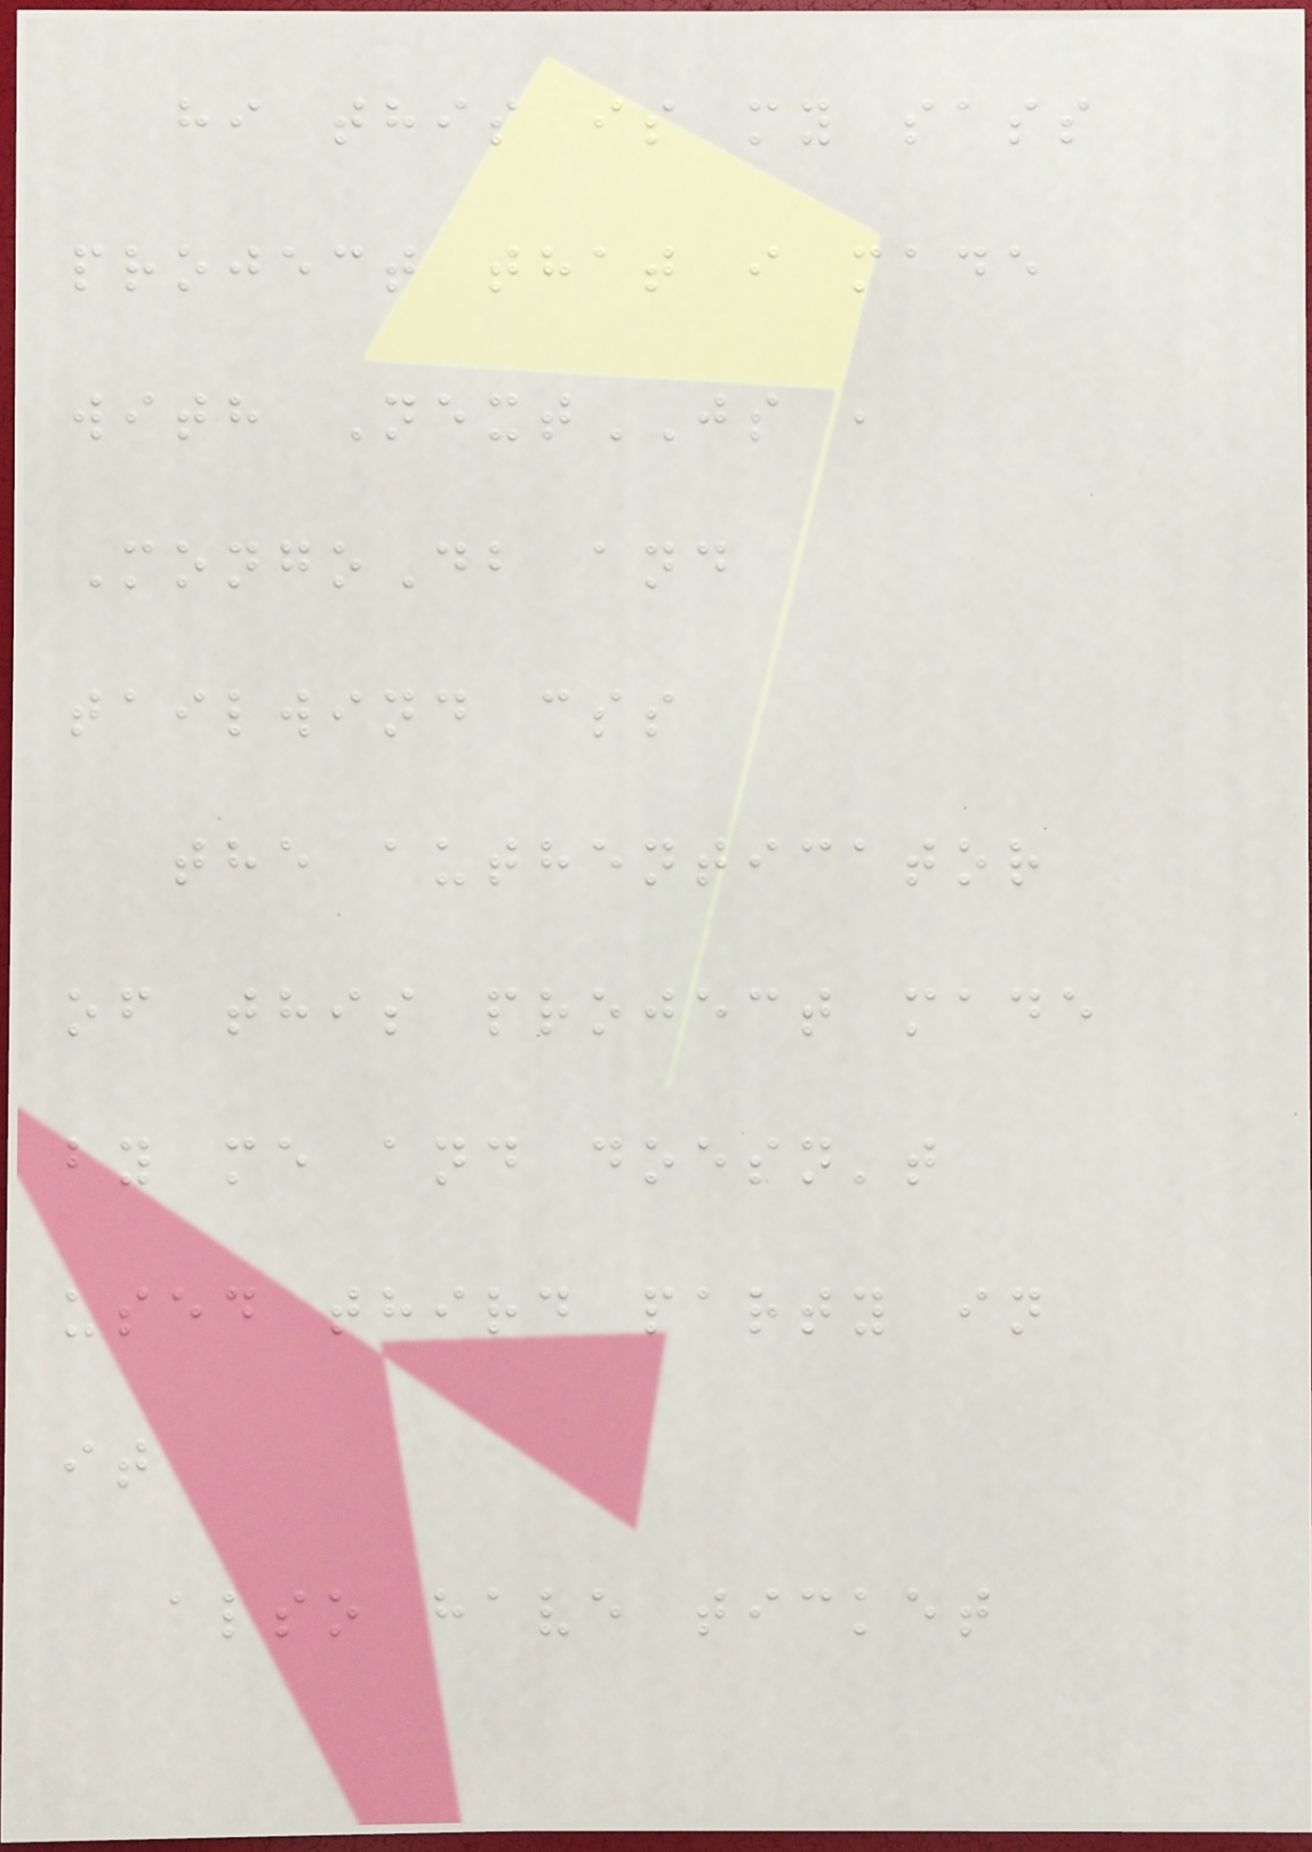hi this is my sass
project that i made
with NextJS ,
MongoDb and
tailwind css
the authenticator
of this project made
by me and doesn't
used third party in
it
also have ticket
